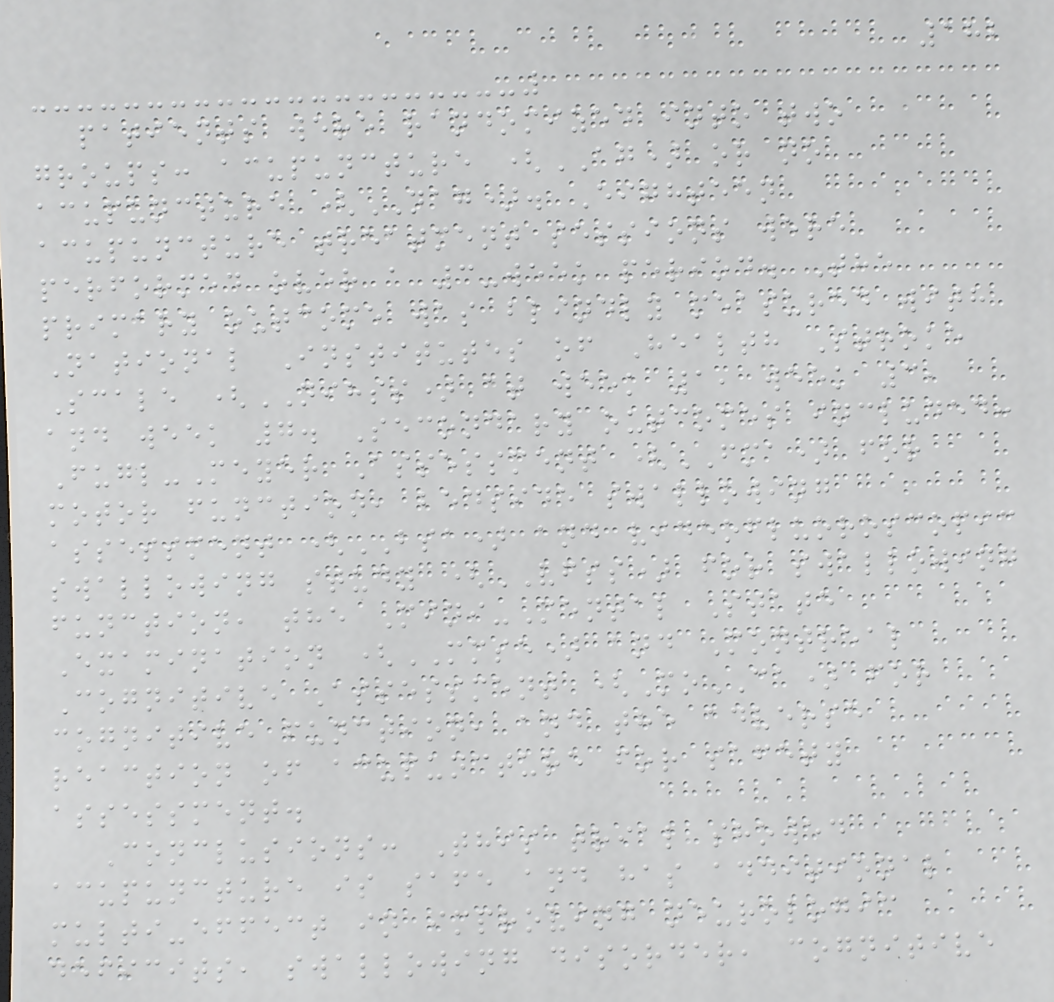182
patients were randomized into two
groups: acupuncture (AG) or no
acupuncture (NAG). Eighteen
acupuncture treatment sessions were
performed over a 3-week period. The
primary outcome was blindly measured with
National Institutes of Health Stroke
Scale (NIHSS) at week 1, week 3,
and week 7. Secondary outcomes included:
Fugl-Meyer Assessment (FMA) for
motor function, bedside swallowing
assessment (BSA) and videofluoroscopic
swallowing study (VFSS) for swallowing
function, the Mini-Mental State
Examination (MMSE) and Montreal
Cognitive Assessment (MoCA) for
cognitive function, and the adverse
reaction of acupuncture for safety
assessment.
Conclusions: This trial showed
acupuncture is safe and has additional
multi-effect in improving neurologic
deficits, swallowing disorder, cognitive
